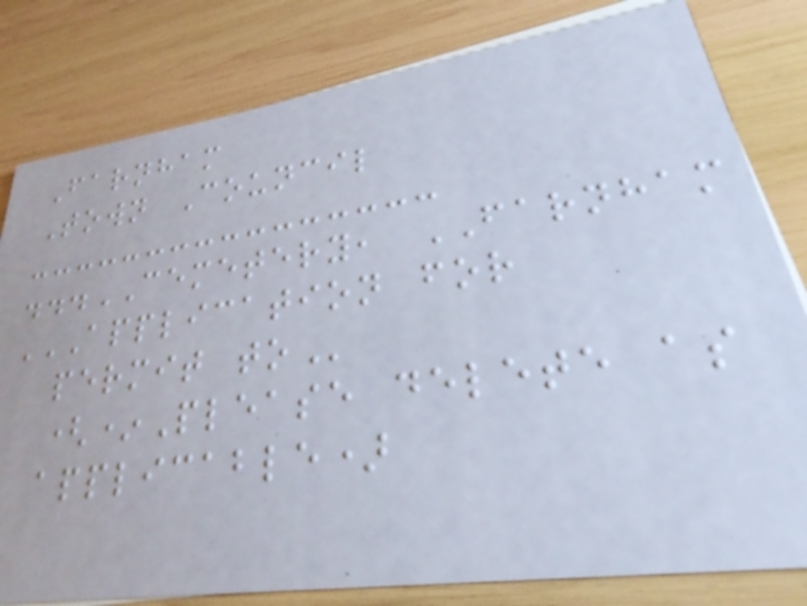Farnham
Town Council
...CEMETERY, FARNHAM
APPLICATION FOR
PERMIT TO
(*Please delete as
applicable)
